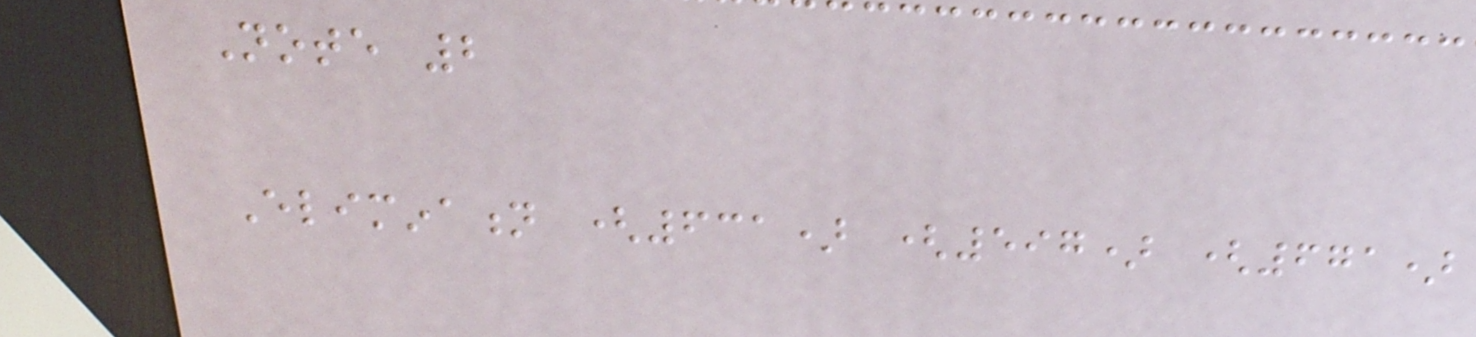Note 2
Elimination (631) (597) (671)
